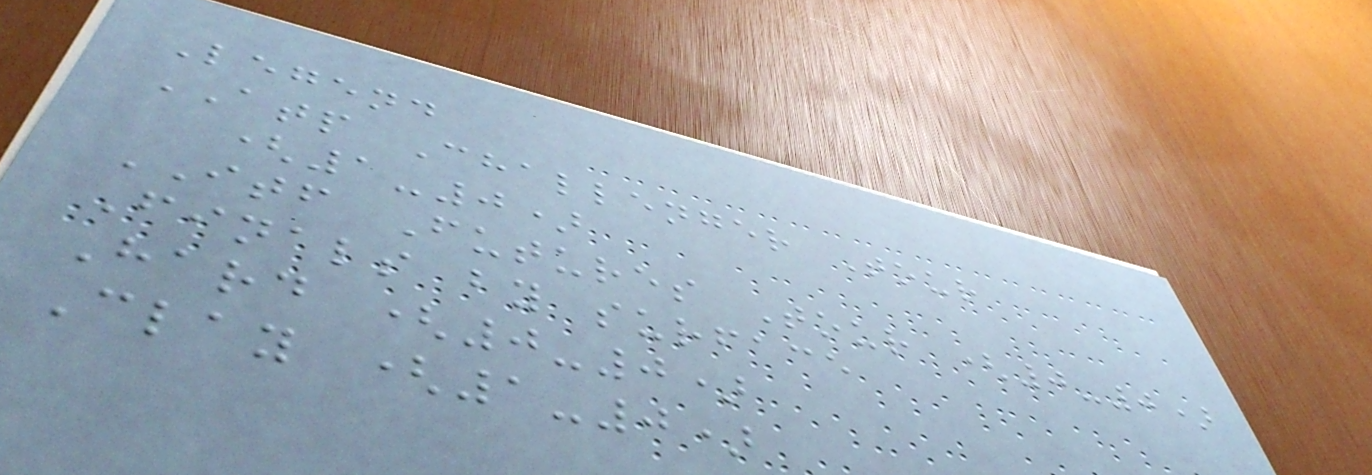Legend
ATP Challenger Tour
(1-0)
ITF Futures Tour (0-0)
Finals by surface
Hard (0-0)
Clay (1-0)
